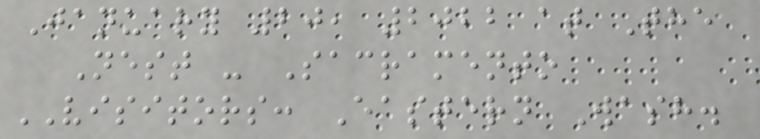January 20, 2022 at The
Nest - Sacramento
VISITORS: Eastern Wash.
